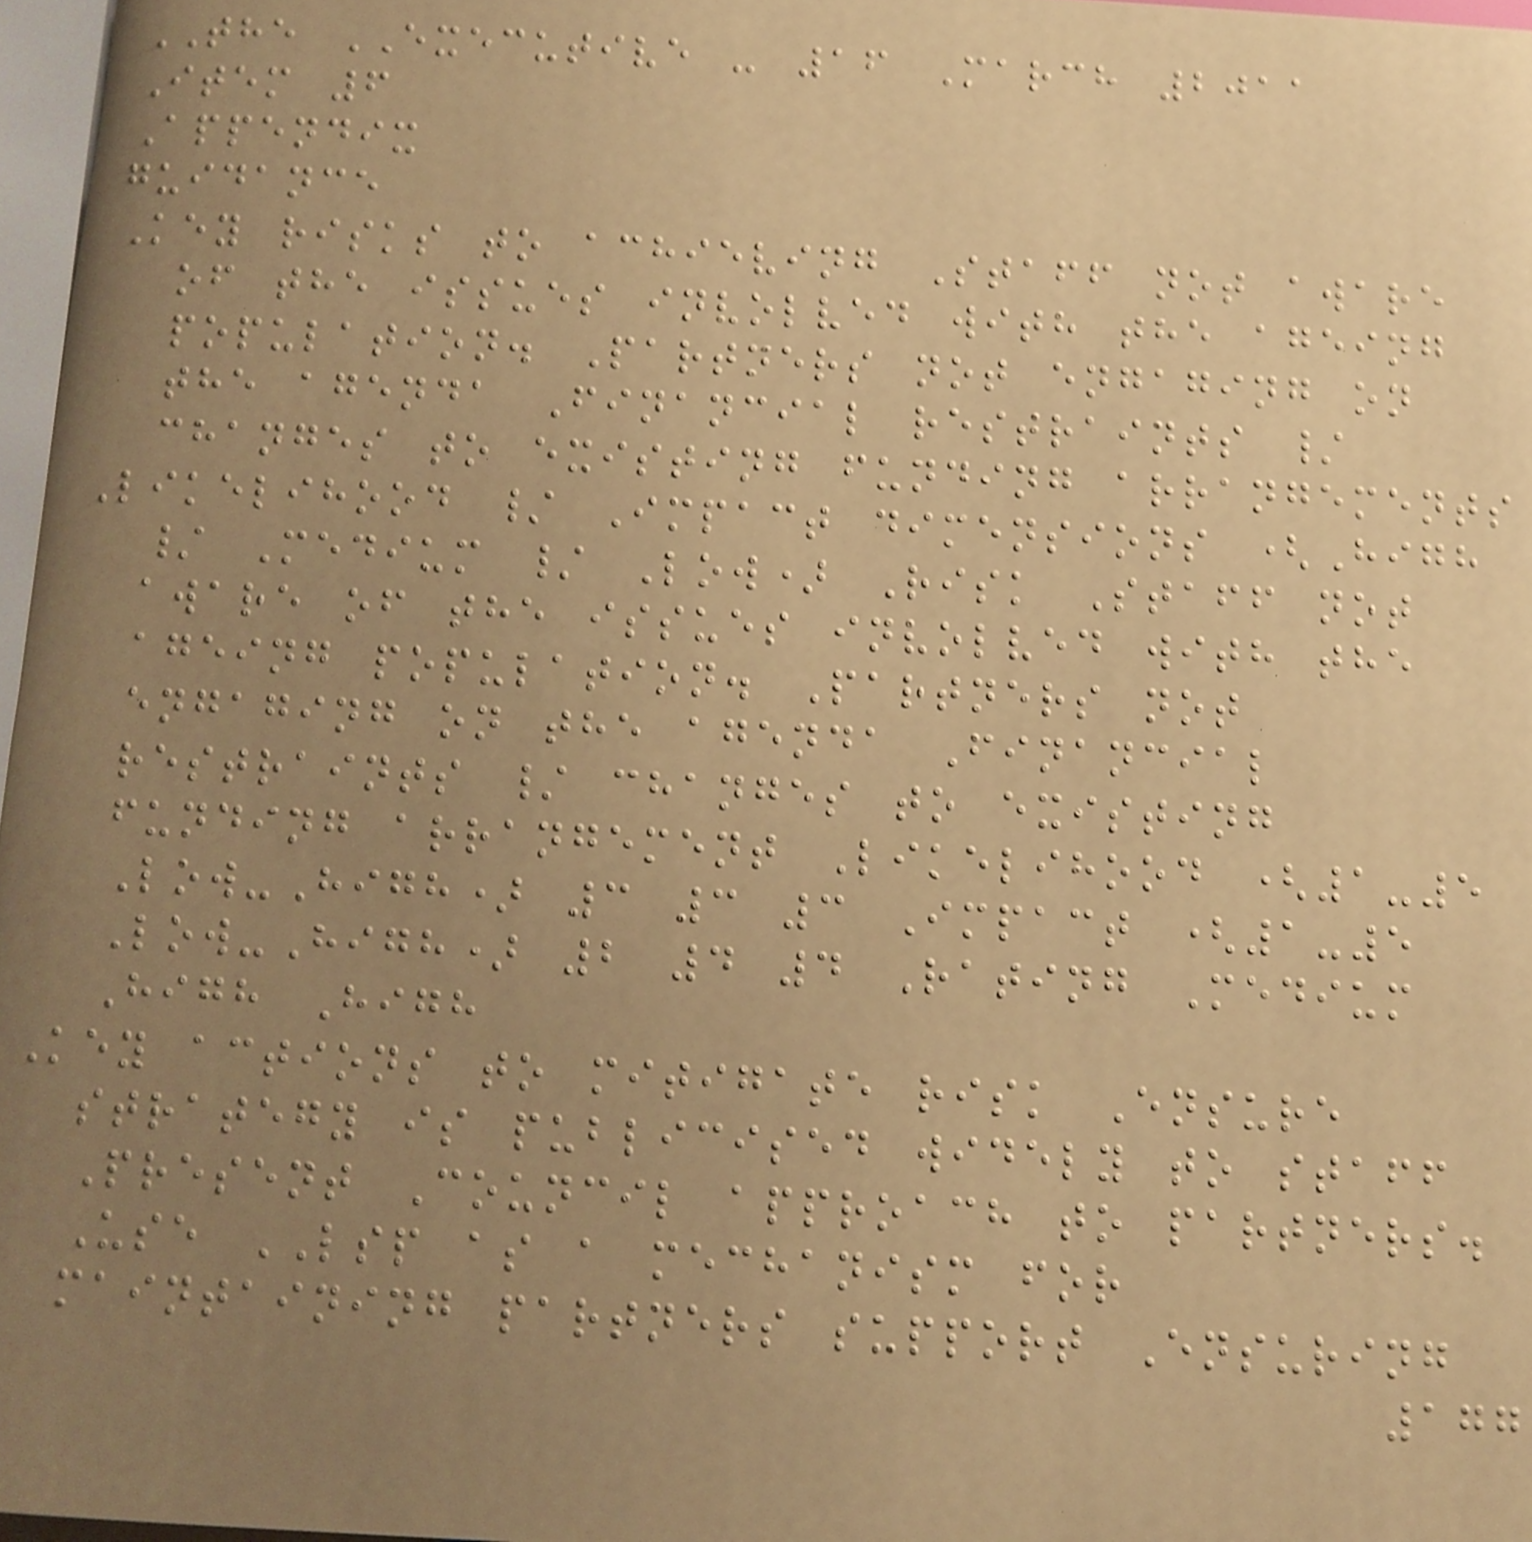THE EXECUTIVE - 16 March 2011
Item 6
Appendix
guidance
Key risks to achieving Staff not aware
of the issues involved with the ageing
population. Partners not engaging on
the agenda Financial restraints /
changes to existing funding arrangements
Likelihood / Impact dimensions (High
/ Medium / Low) Risk Staff not
aware of the issues involved with the
ageing population. Partners not
engaging on the agenda Financial
restraints / changes to existing
funding arrangement Likelihood (1-5
Low-High) 3 3 3 Impact (1-5
Low-High) 2 4 4 Rating Medium
High High
Key actions to mitigate risk Ensure
strategy is publicised widely to staff
Present Council approach to partners.
Use LSP as a mechanism for
maintaining partners support Ensuring
177
